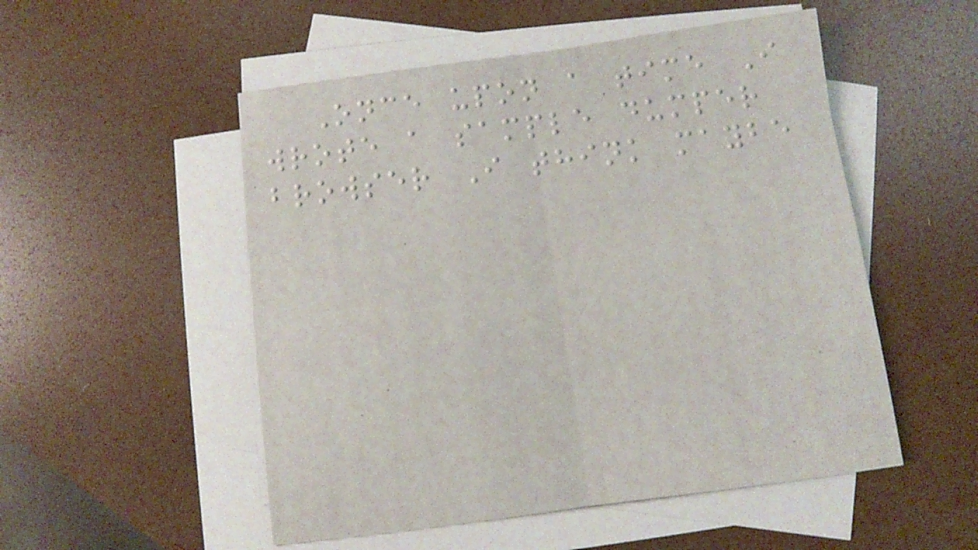Once upon a time I
wrote a sample dumper
browser I think maybe
